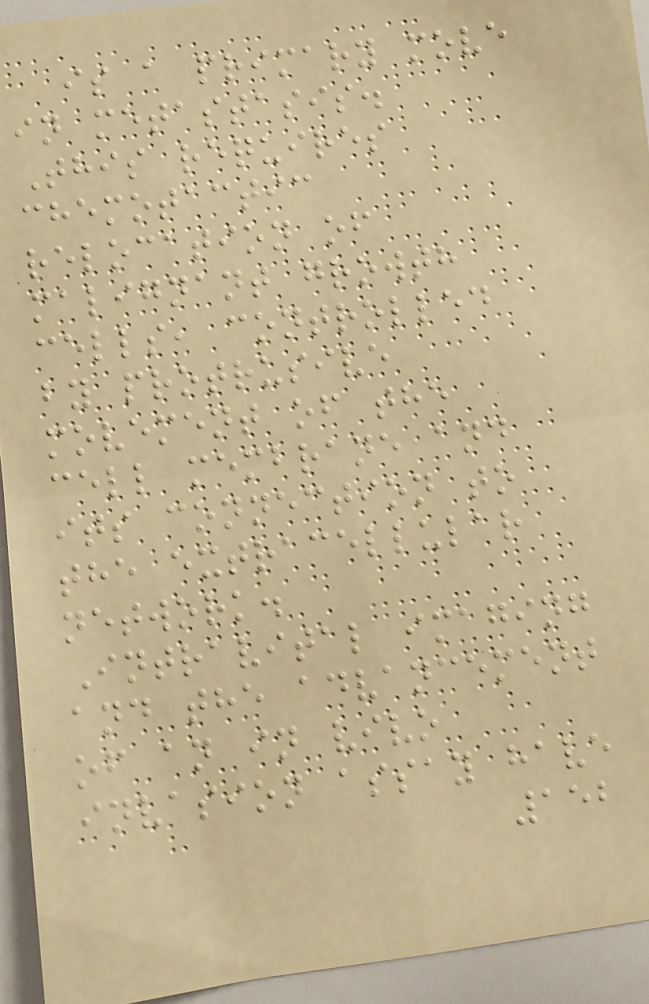is a primary move
in metastasis.
This requires
chemotactic
relocation of
malignant growth
cells, controlled
by protrusive
movement of the
cell membrane and
its connection to
the extracellular
network.
Intravital imaging
and the advancement
of an in vivo
invasion assay have
152
